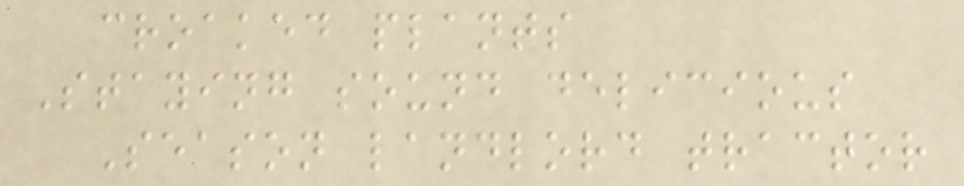croaked plants
Staying sound delicious
Season landlord tractor
